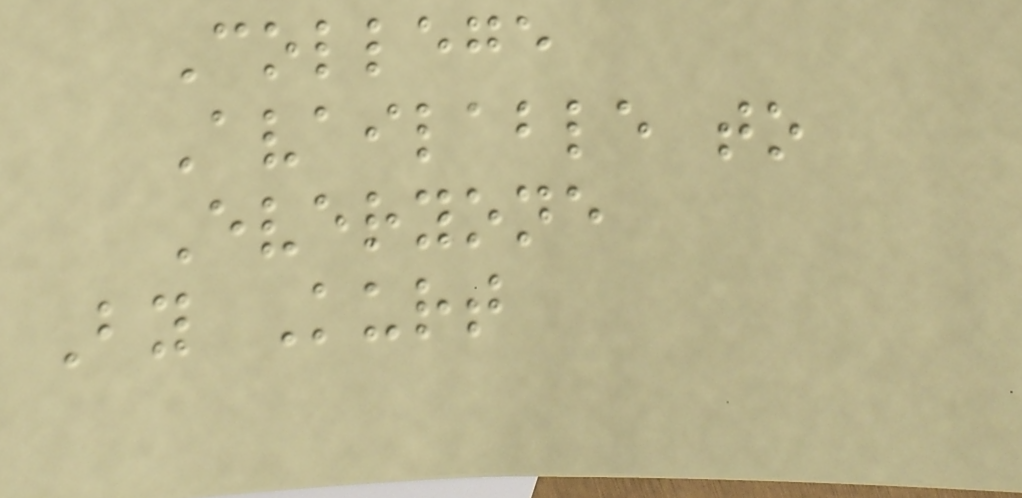College
Available to
Everyone
By Kurt
